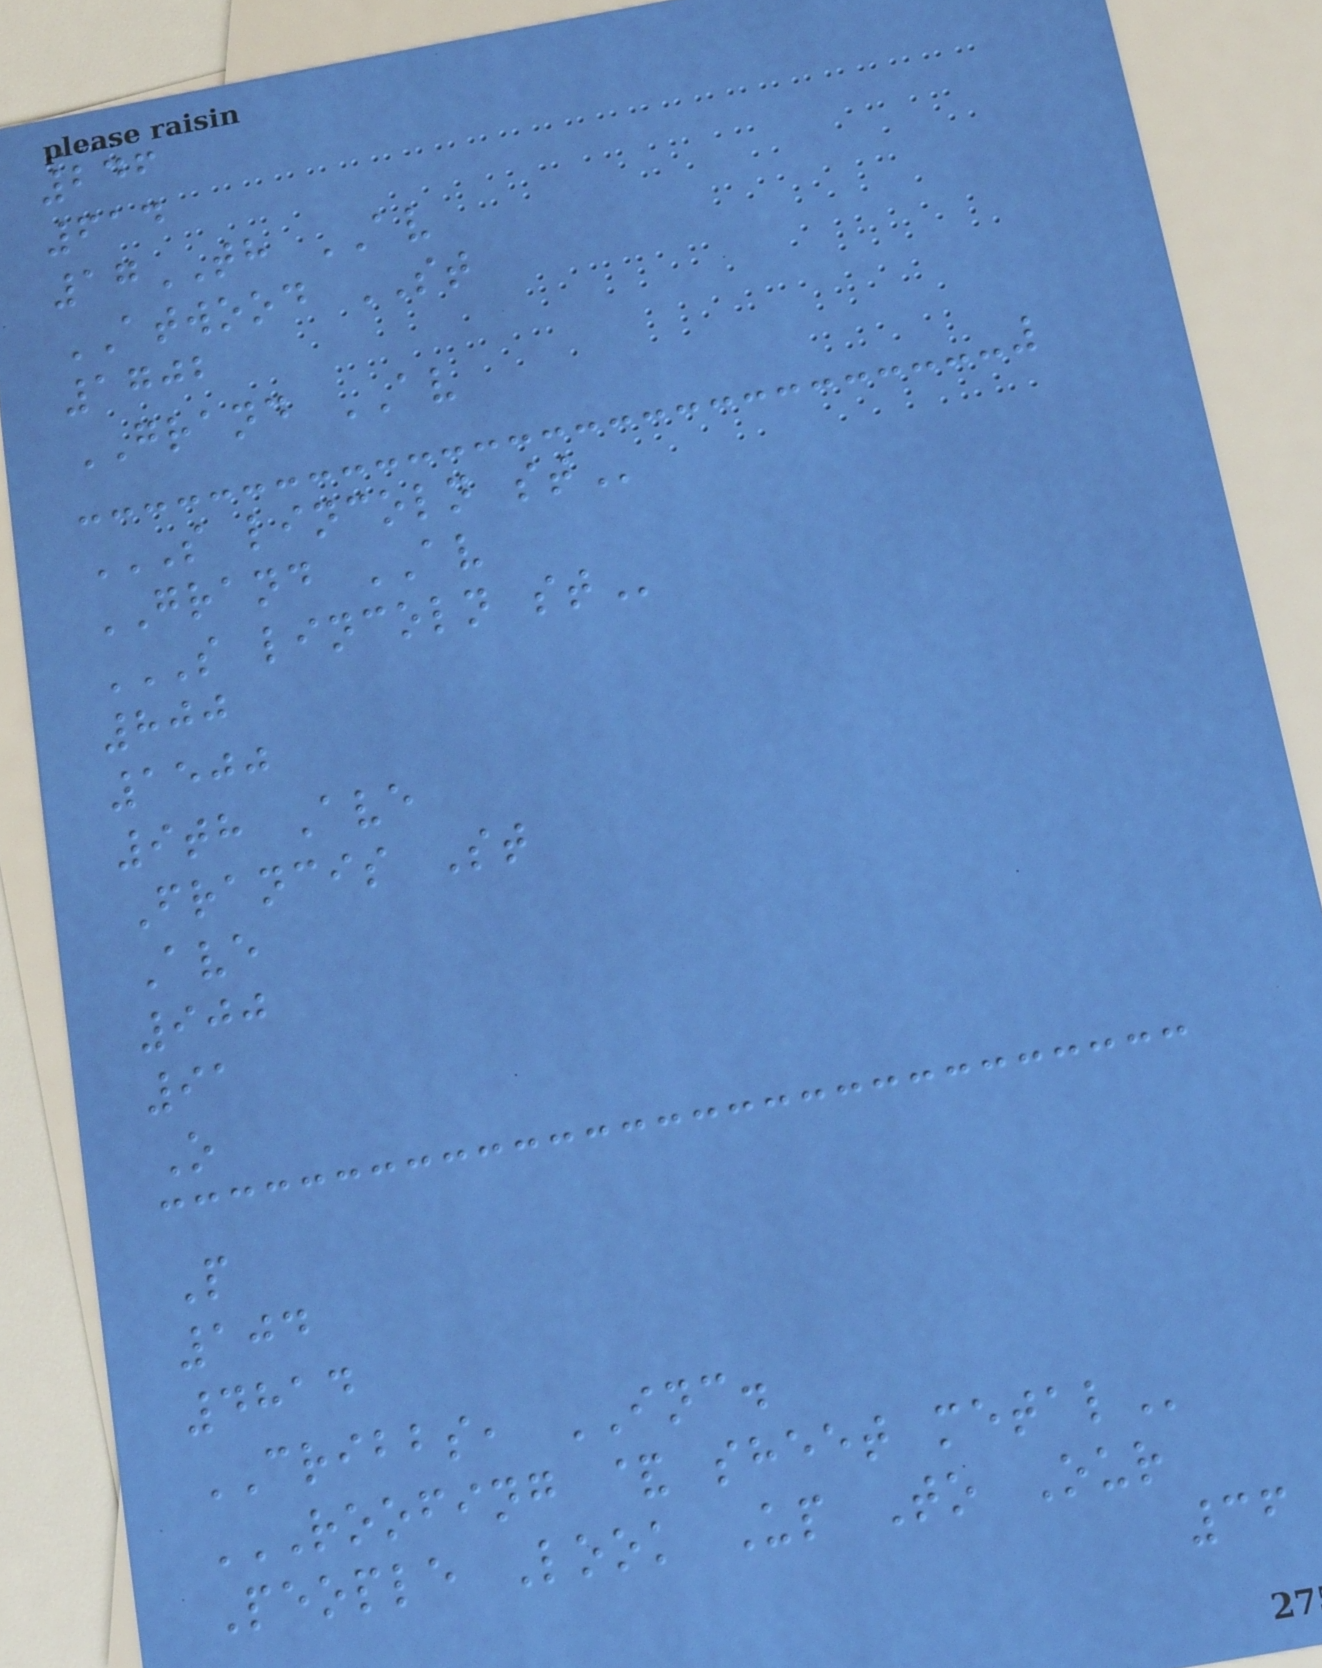246
614
17TH AV
ATWOOD ST
1702
GRAND AV
S LINCOLN ST
GRAND AV
S LINCOLN ST
800
1500
9th Ave
Francis St
Ave
900
91
O
P
104
4814
CRIBBS, INC.
ROOFING & SHEET METAL
People Look Up To Our
36
